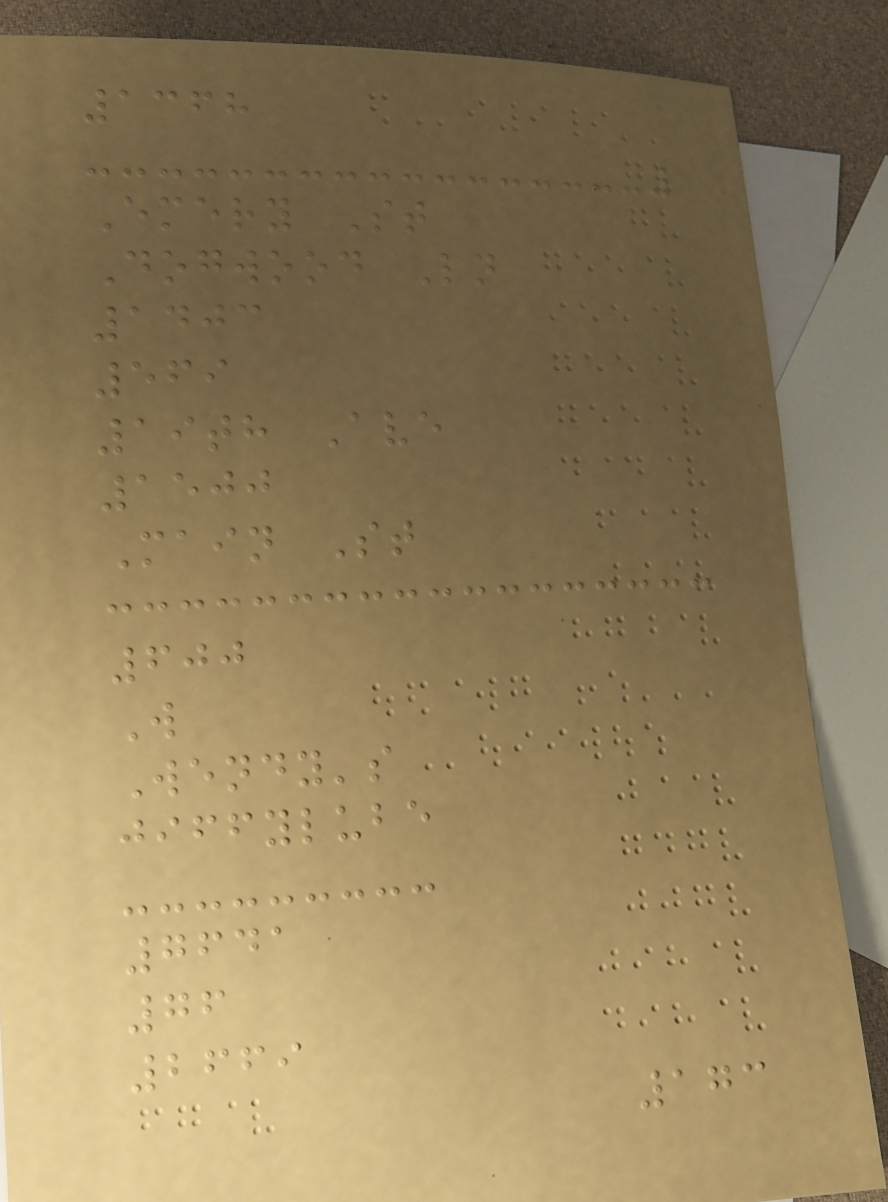1368
Emery St
Dogwood Ln
1403
569
19th Ave
1500
Main St
600
W
Wendy's
jiffylube
7641
76
2669
173
